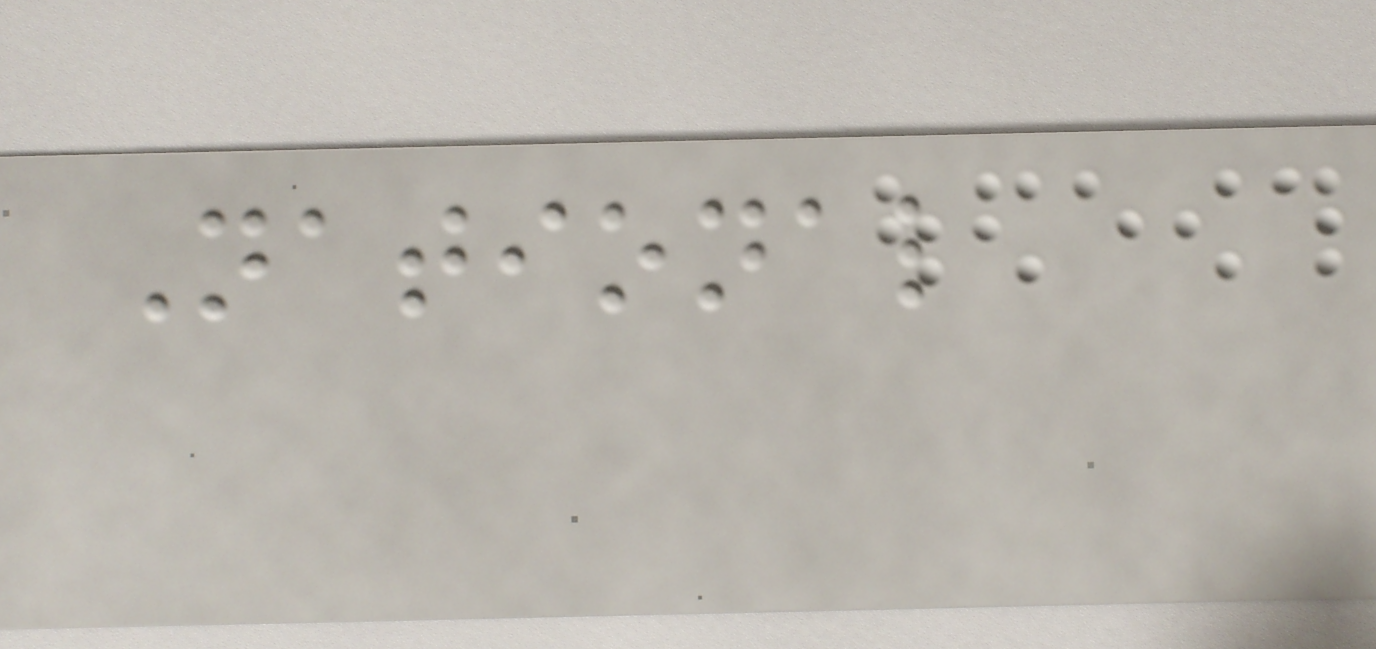National
